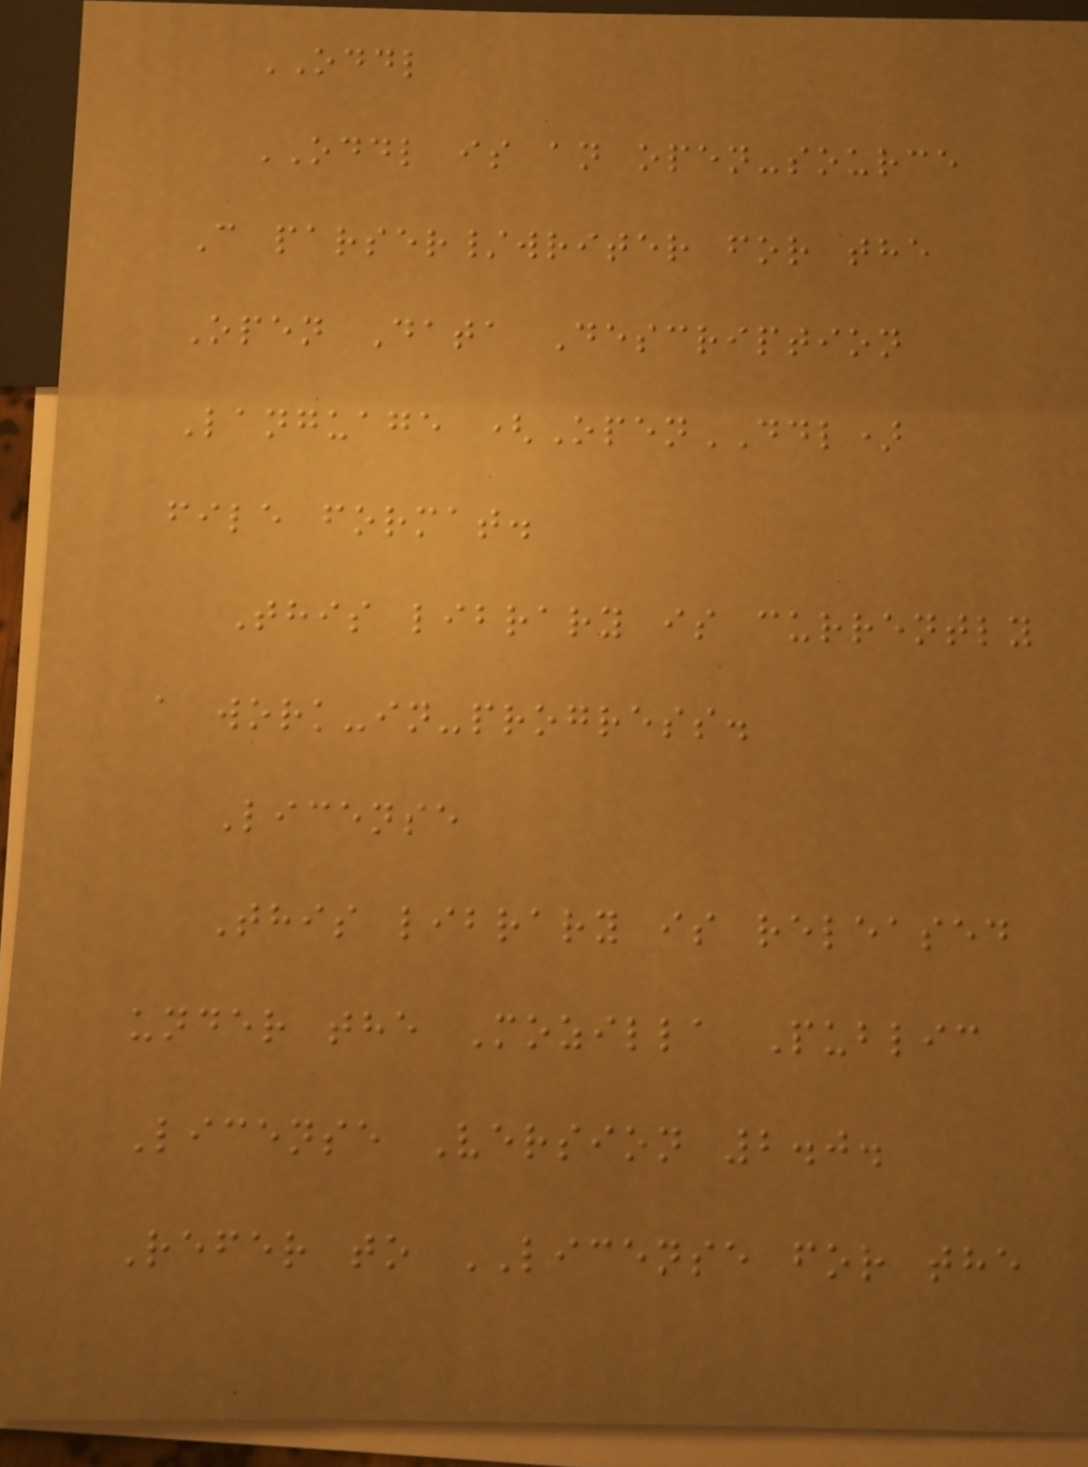ODDL
ODDL is an open-source
C parser/writer for the
Open Data Description
Language (OpenDDL)
file format.
This library is currently
a work-in-progress.
License
This library is released
under the Mozilla Public
License Version 2.0.
Refer to LICENSE for the
